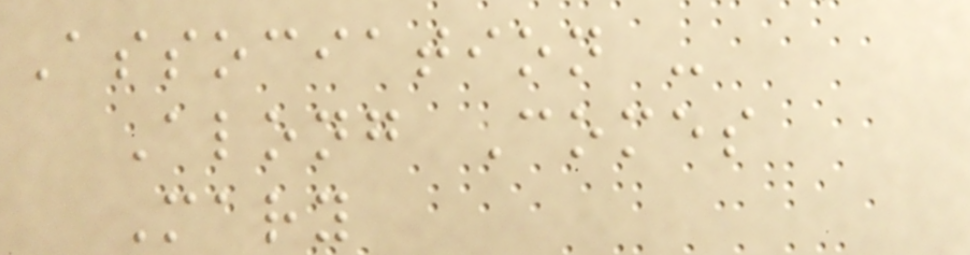Association -
Along Comes
Mary
